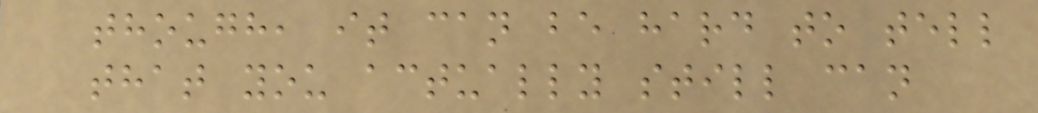though, it can be hard to tell
that you actually still can
